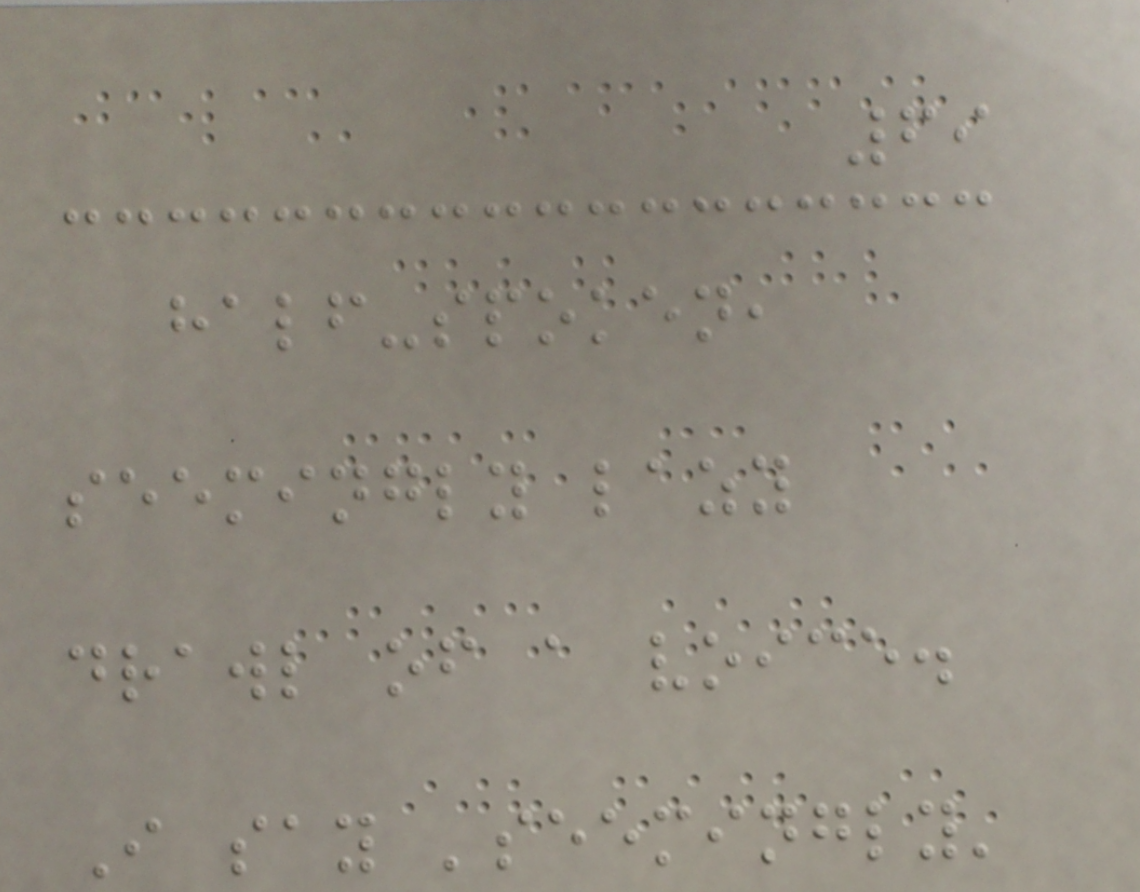69
half-spoken,
seemingly lazy
drawl of a voice.
I say 'seemingly'
